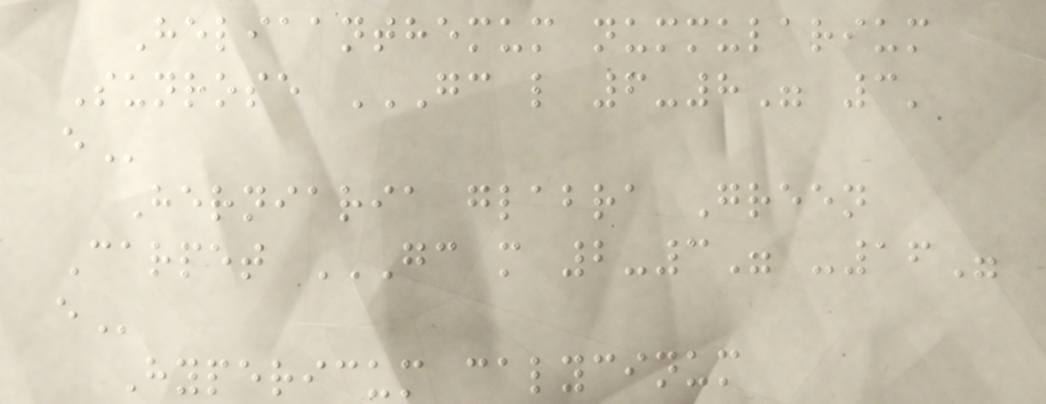Heliaanthemum nummularium
Sunrose GC L 6-8" 3'
E
Herniaria glabra Green
Carpet GC M 2-3" -16"
E
Hypericum calycinum
